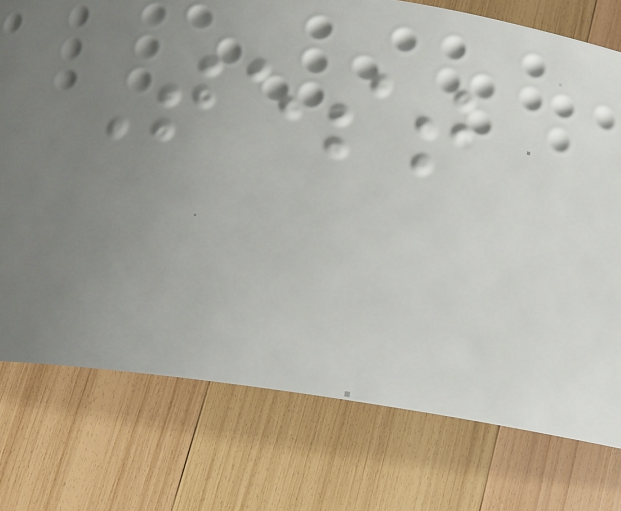Test
